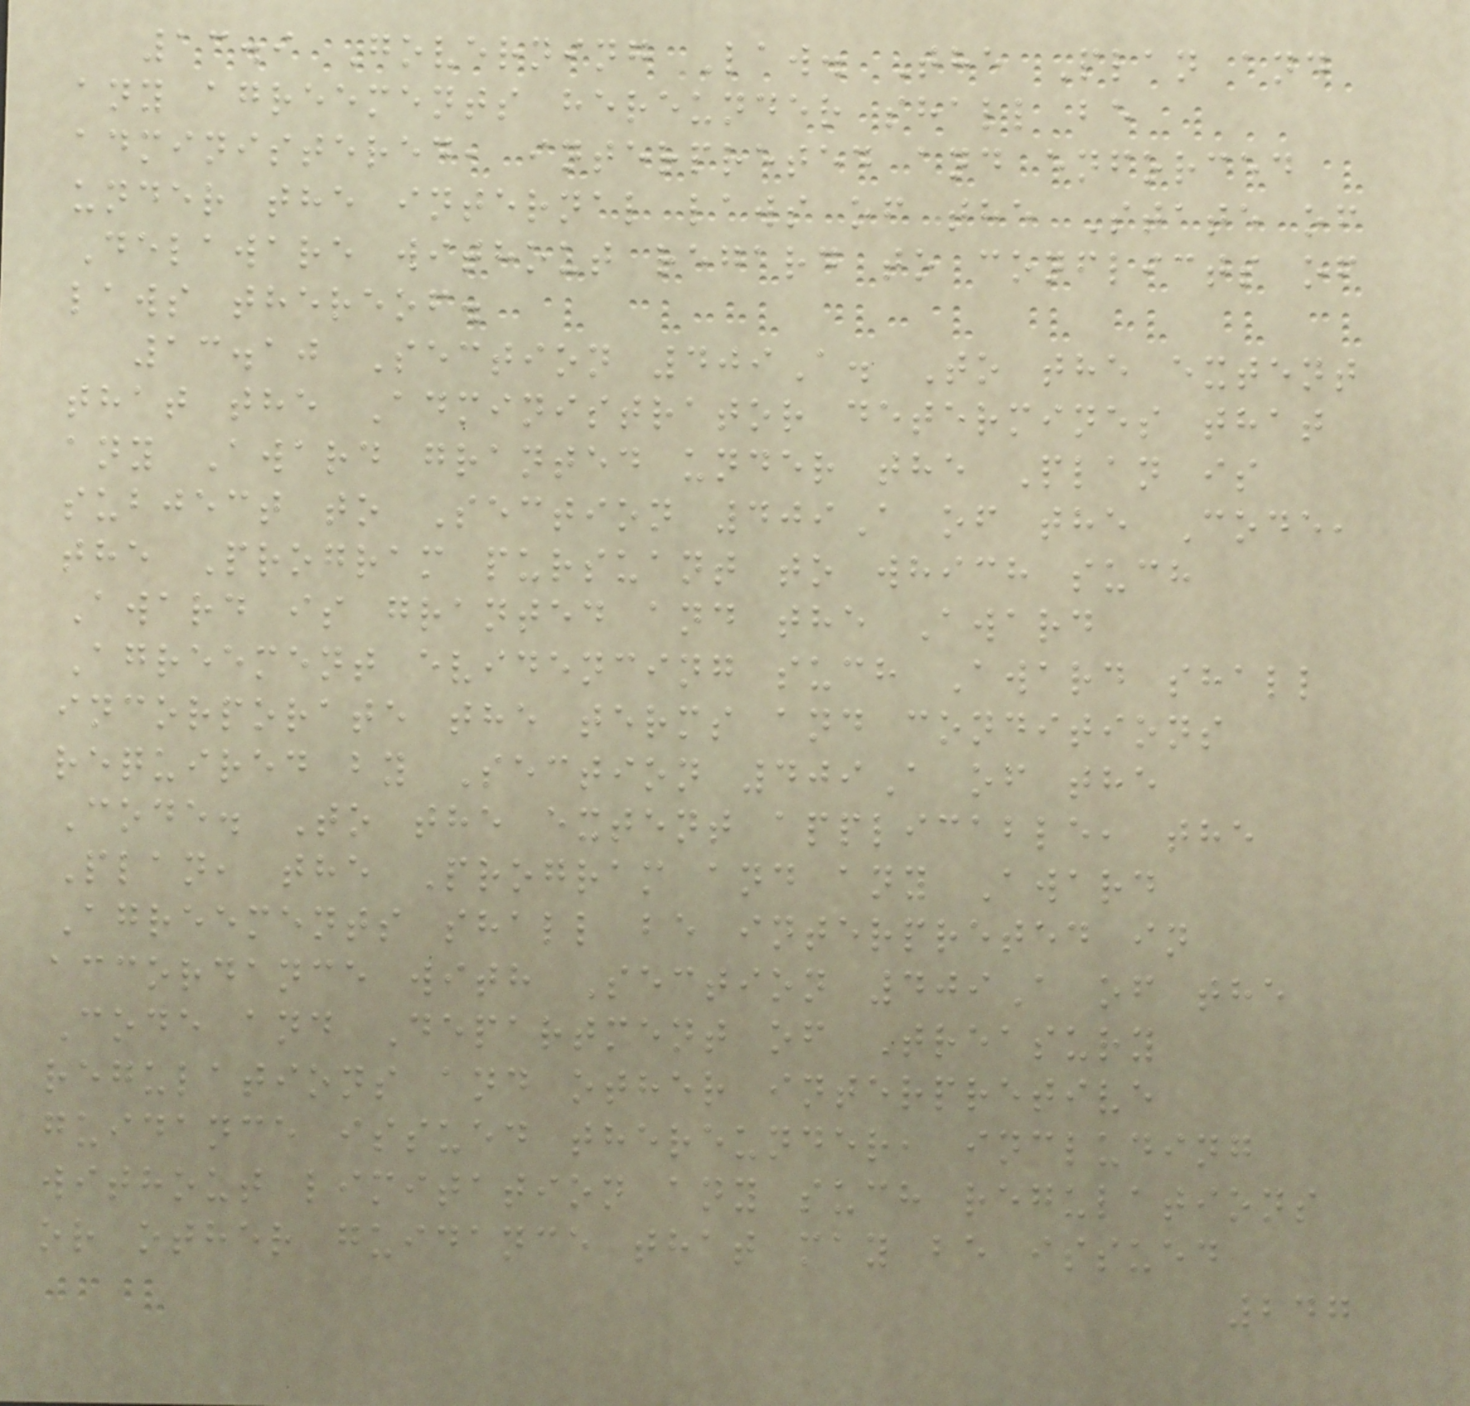13.9 Governing Law. The Plan and
any agreements hereunder shall be
administered, interpreted and enforced
under the internal laws of the State of
Delaware without regard to conflicts of
laws thereof.
13.10 Section 409A. To the extent
that the Administrator determines that
any Award granted under the Plan is
subject to Section 409A of the Code,
the Program pursuant to which such
Award is granted and the Award
Agreement evidencing such Award shall
incorporate the terms and conditions
required by Section 409A of the
Code. To the extent applicable, the
Plan, the Program and any Award
Agreements shall be interpreted in
accordance with Section 409A of the
Code and Department of Treasury
regulations and other interpretive
guidance issued thereunder, including
without limitation any such regulations
or other guidance that may be issued
247
